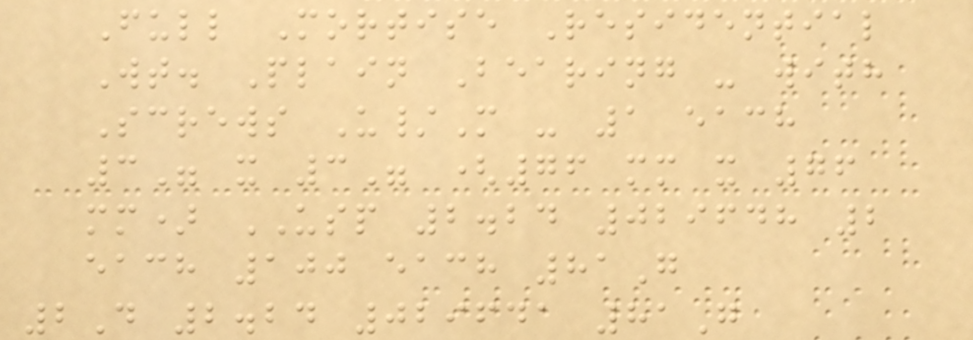Full Mortise Residential
Wt. Plain Bearing - with
Screws U/M - 1 each
3" x 3" (76 mm x 76
mm) USP 2.24 029648 2
each 100 each 81G
2D 2.24 029641 81G
